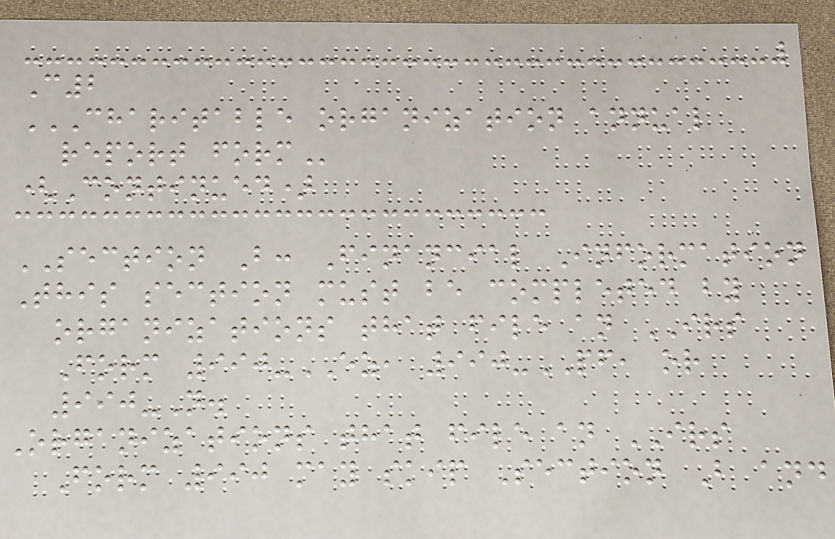C2
CHARITABLE ORGANIZATION ANNUAL
REPORT FORM
(Continued)
SECTION B: Financial Information
This section must be completed by
organizations that file an IRS
Form 990-EZ, 990-PF, or
990-N.
Organizations that file an IRS
Form 990 may skip Section B and
